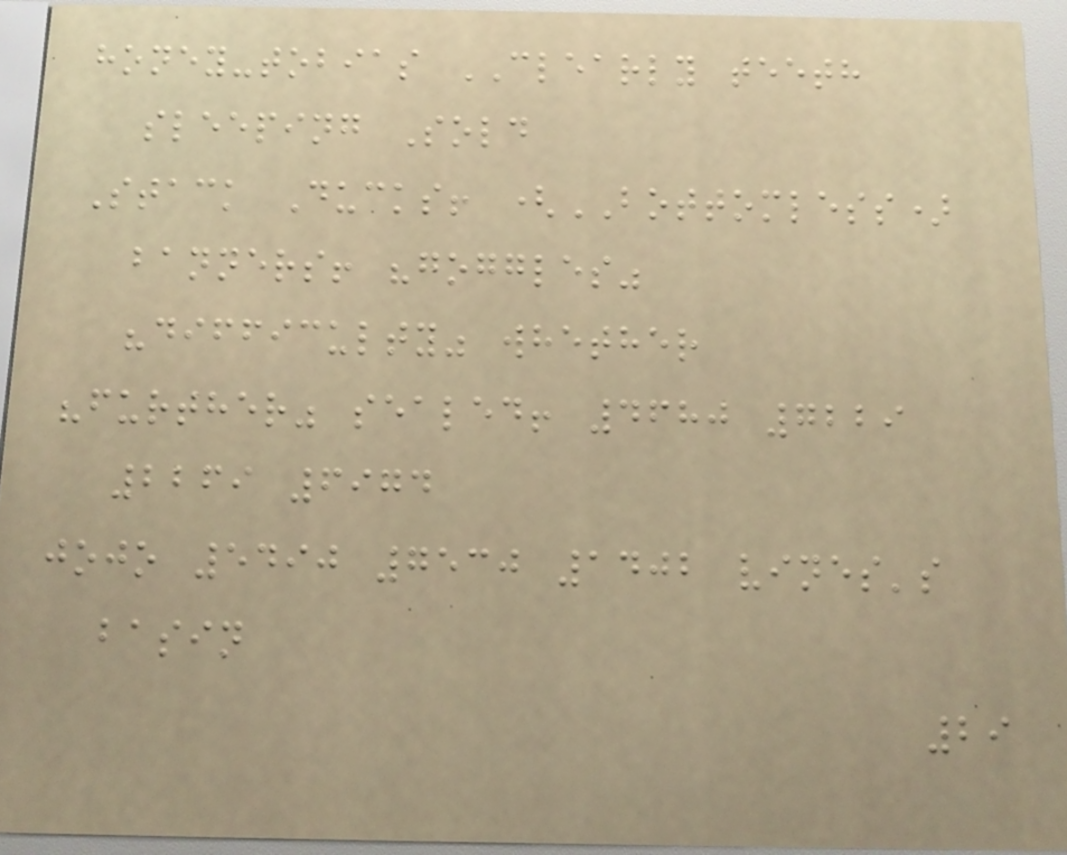honey-tobias CLEARLY teeth
sleeping Sold
Stack Ducks! (BOTTOMLESS)
banners! "goggles"
"difficulty" whether
"further" sealed! 4680 7229
2269 6974
jojo 5490 7530 1402 vines's
basin
29
